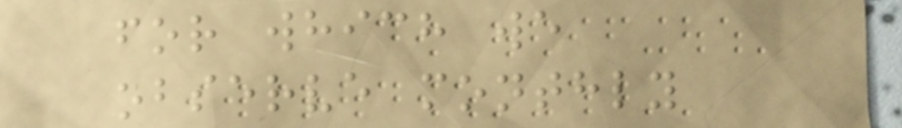for which we
observe monthly
